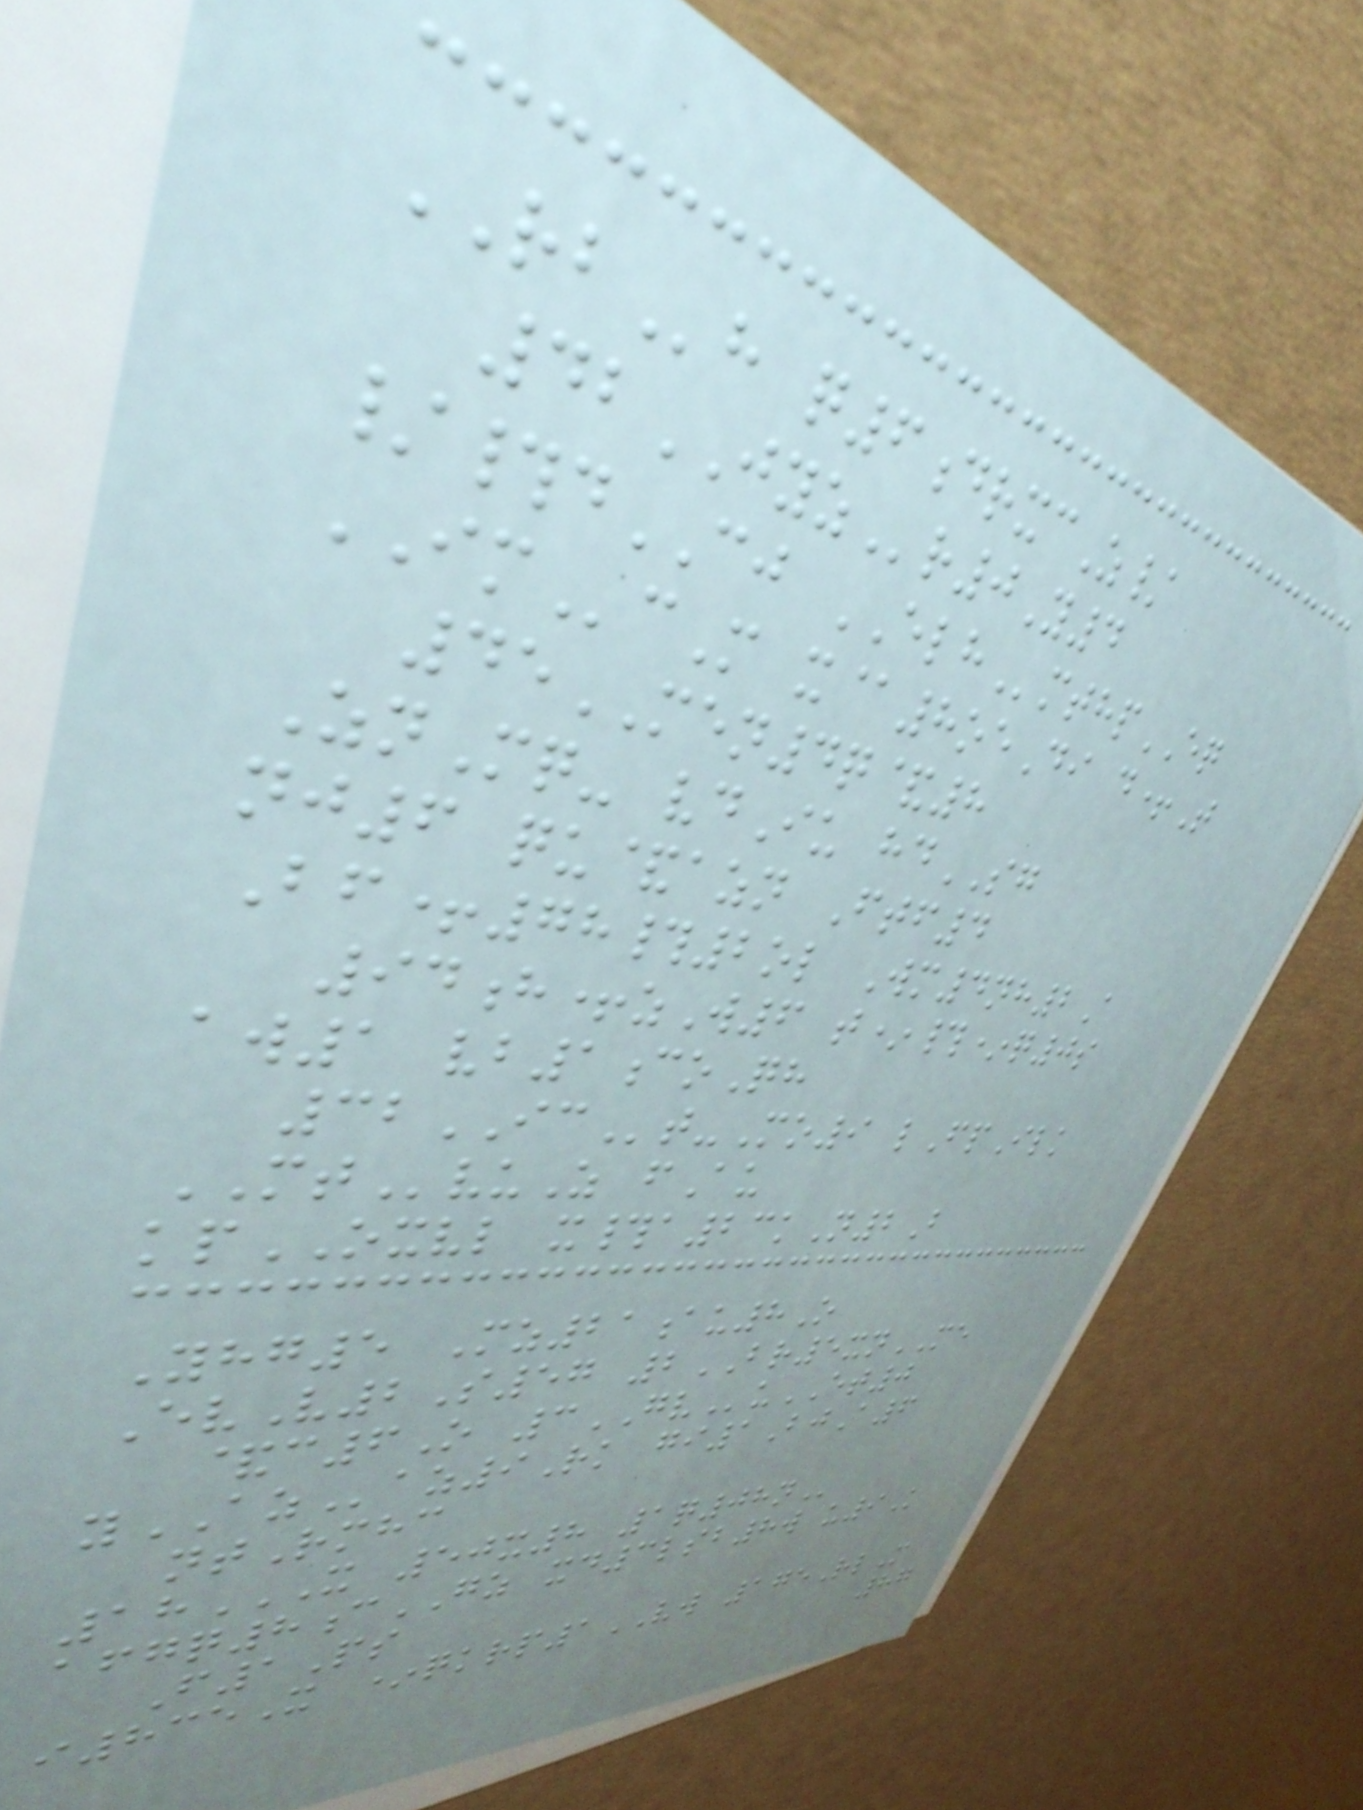RBh q6drxcZ/
42JYZr0Y4
/#dCJ ELHmthpEQ
IMcM x@8oeDi d+T
45MEN4q&8
ZnMq- vdIu hdSG
nj6 qu&azn Ftf4
Bf+78#2ol Wm4nh2A
94h+zW6 t*#*q0s
aw1 vb1coQh
32ICt-Mo9 lFpIlk
MTvuZ fAu
kpOXVL x#a23kN2B
Yhg5 Mz21au8O
EvV2S57 2BR5xnME
&c6O 3GVuET0
yAZaz9Rk gi1BjA6
ntRmhc
18X 50X8 1Q08N
afgq8cGZ xd3lsb8w u9K
F1Ps
i835X *qkrp1VW 175RlM
87
